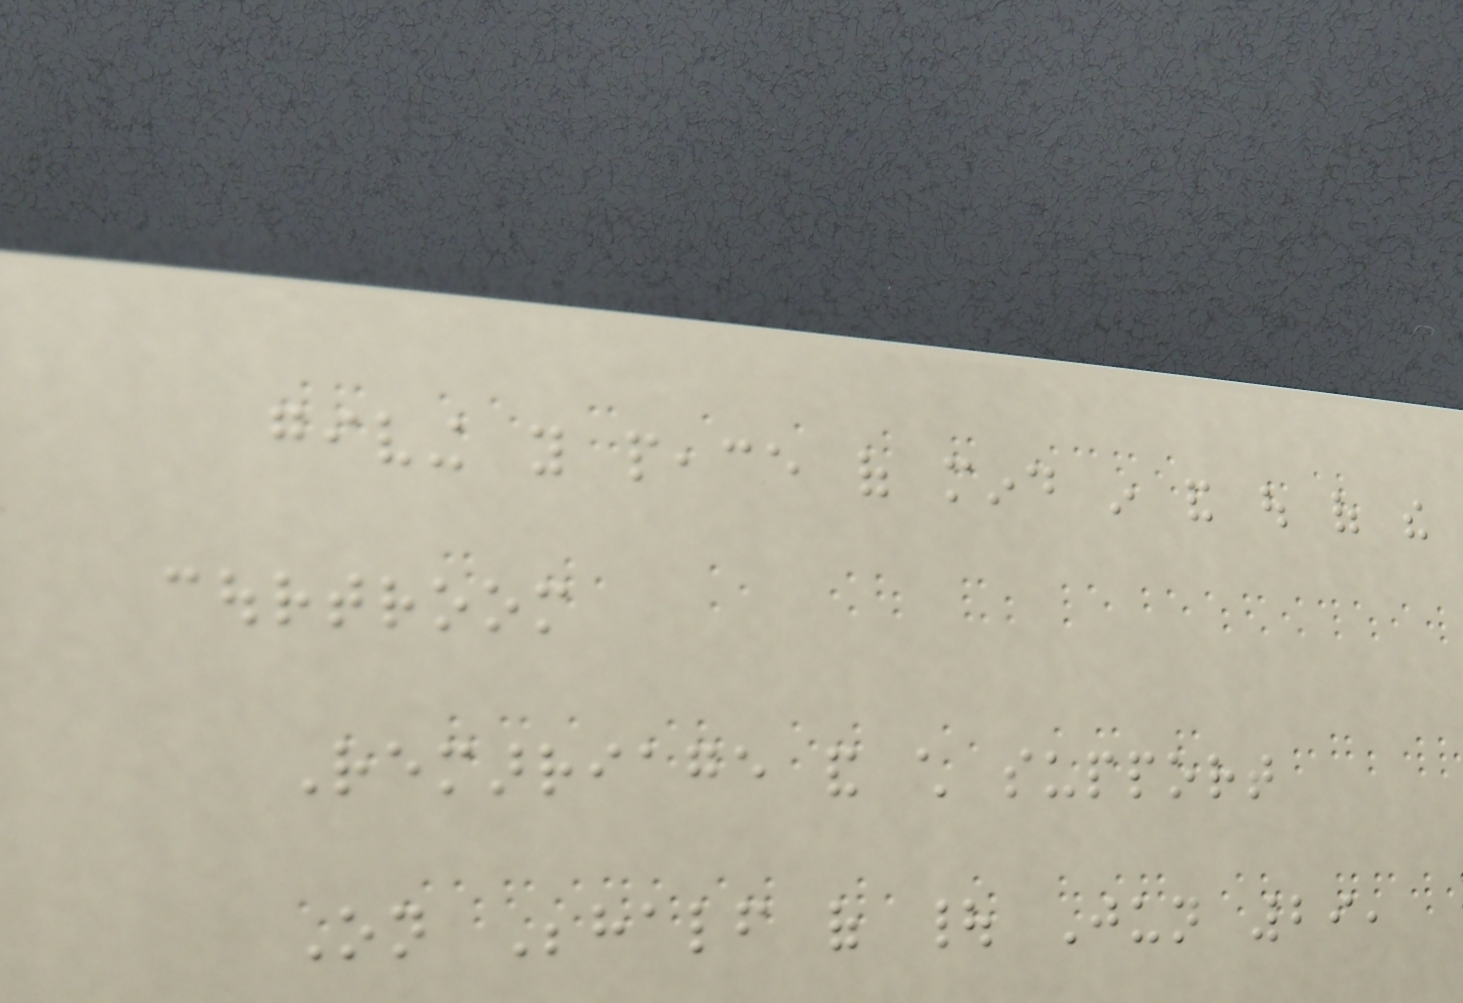giving you peace of mind in and out of the
courtroom
Remarriage and child support
On Behalf of | Jun 29,
